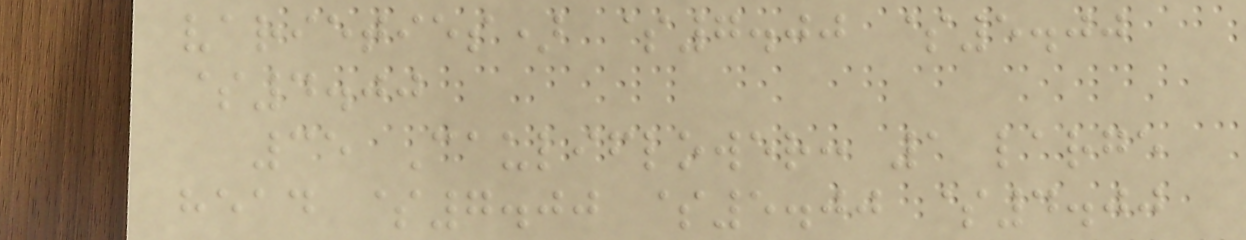varieties) $7.00 $5.00
$4.00
35 Cauliflower: 1 large
head $7.00 $5.00 $4.00
